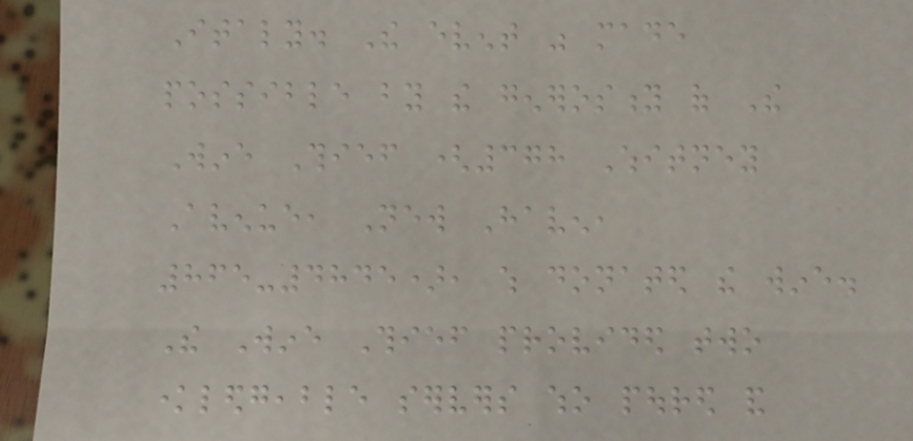Italy. The event was made
possible by the generosity of The
Wine Thief (378 Whitney
Avenue, New Haven,
865-4845), which donated the wine.
The Wine Thief provided two
knowledgeable servers who poured and
